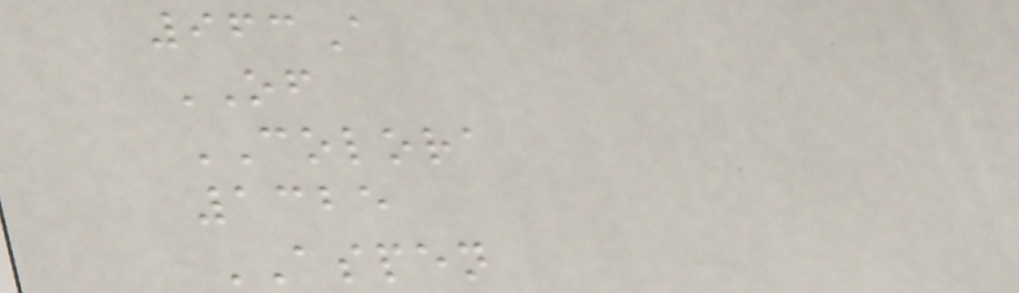963A
OF
COLORA
1325
ASPEN
